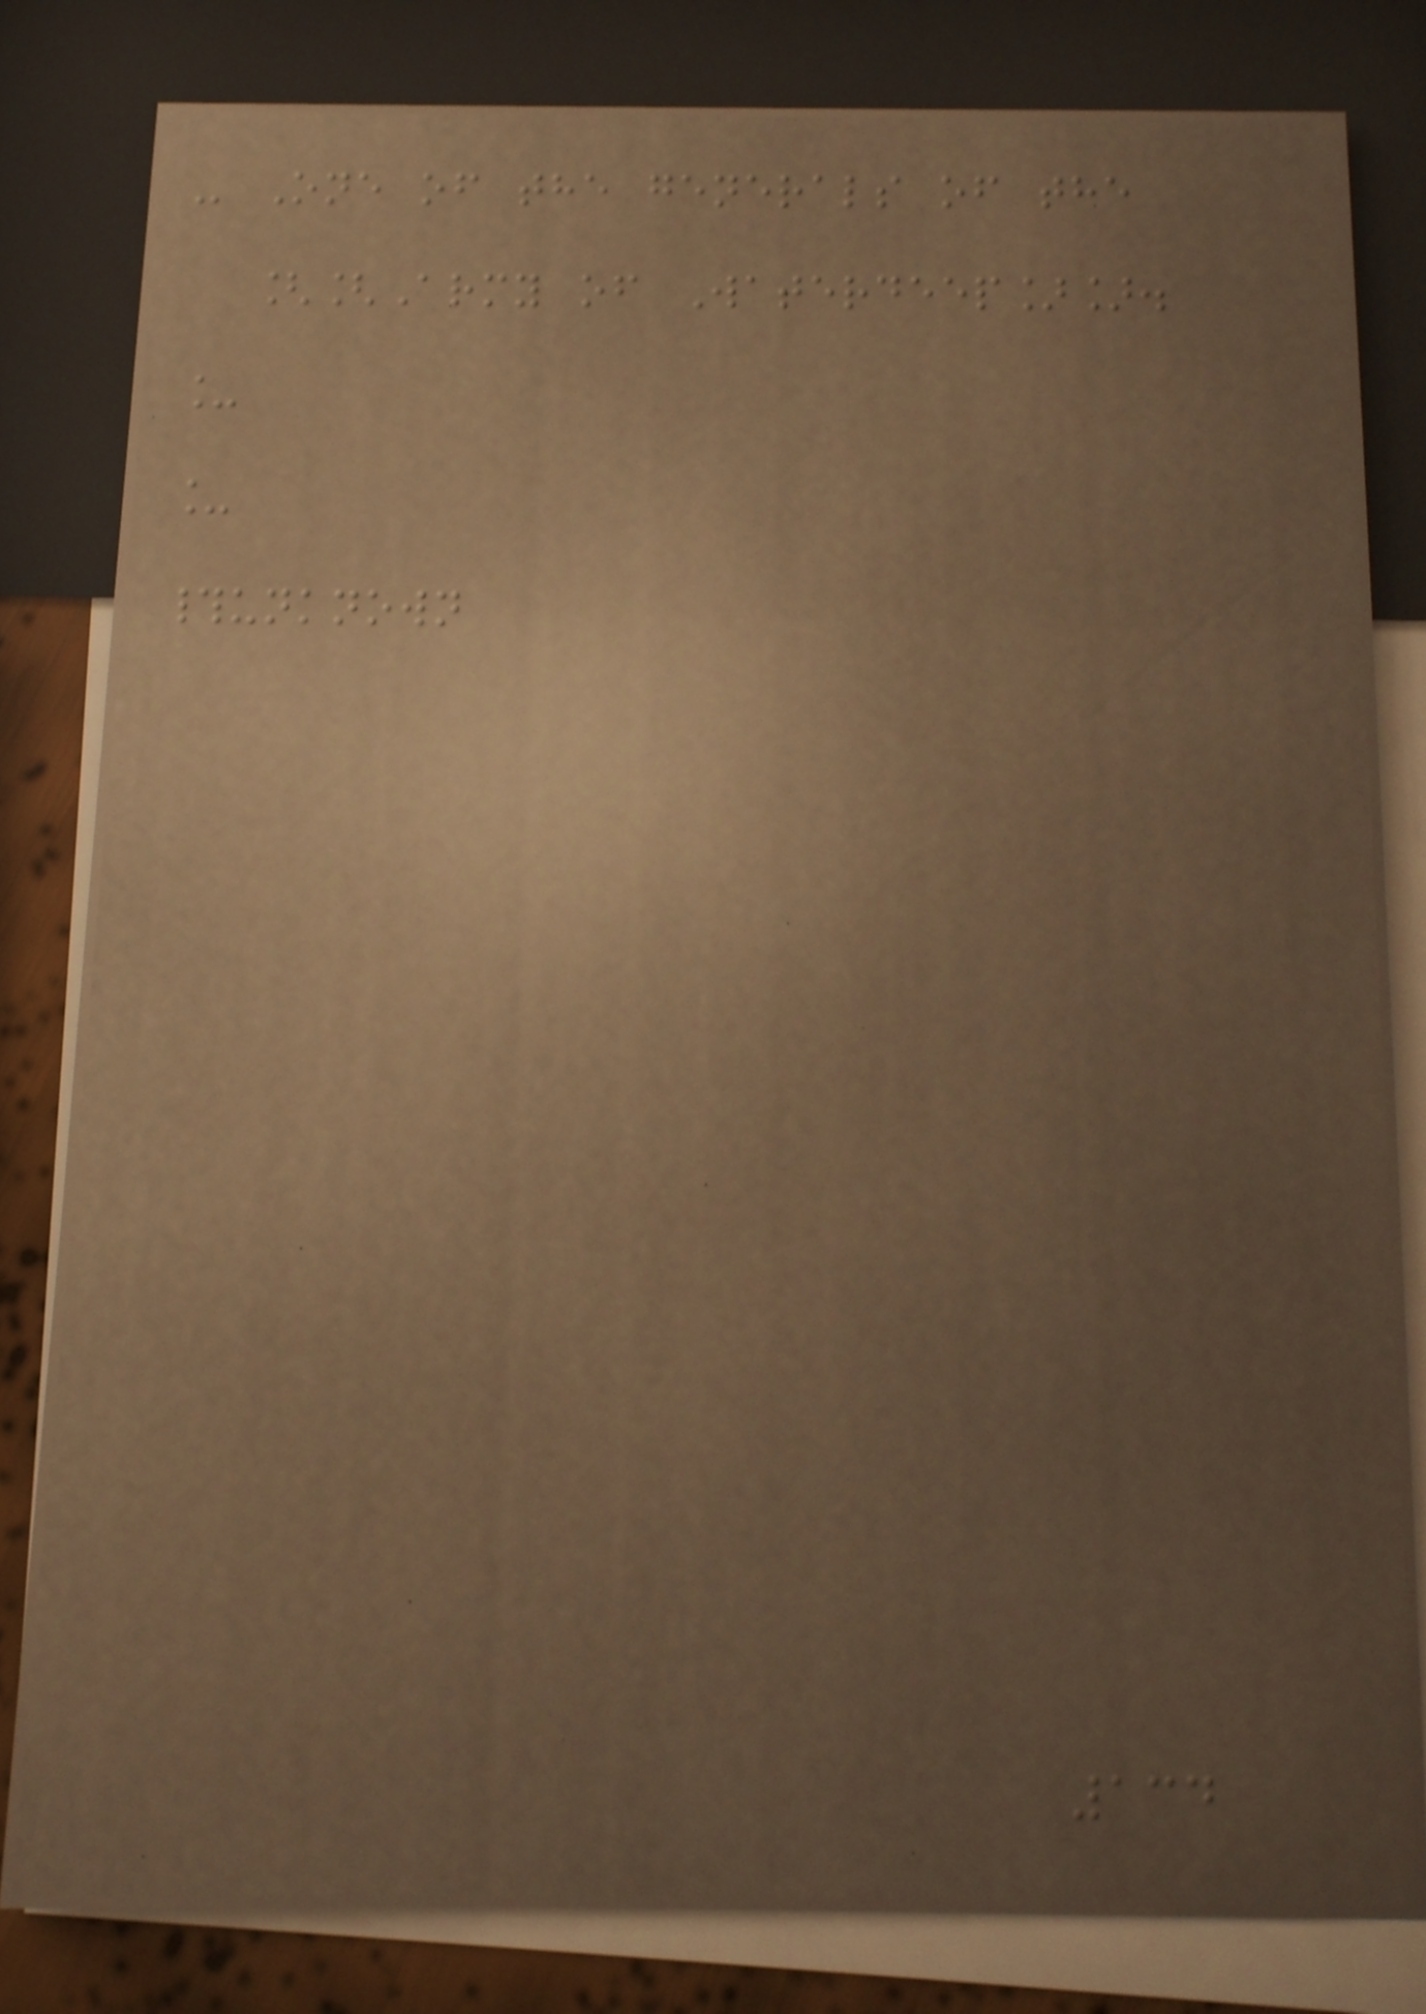- One of the generals of the
[[Army of Waterdeep]].
_
_
#unknown
134
